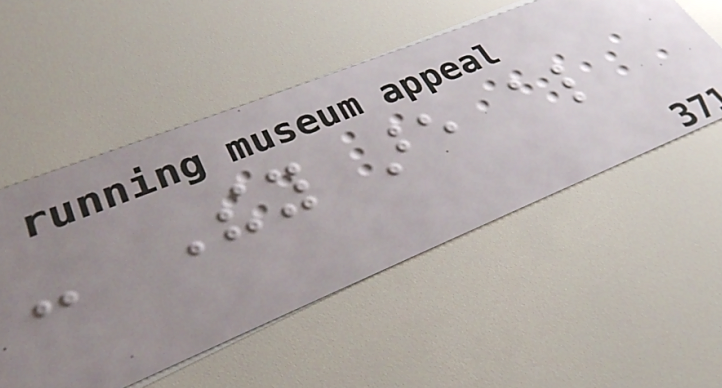- They are also
